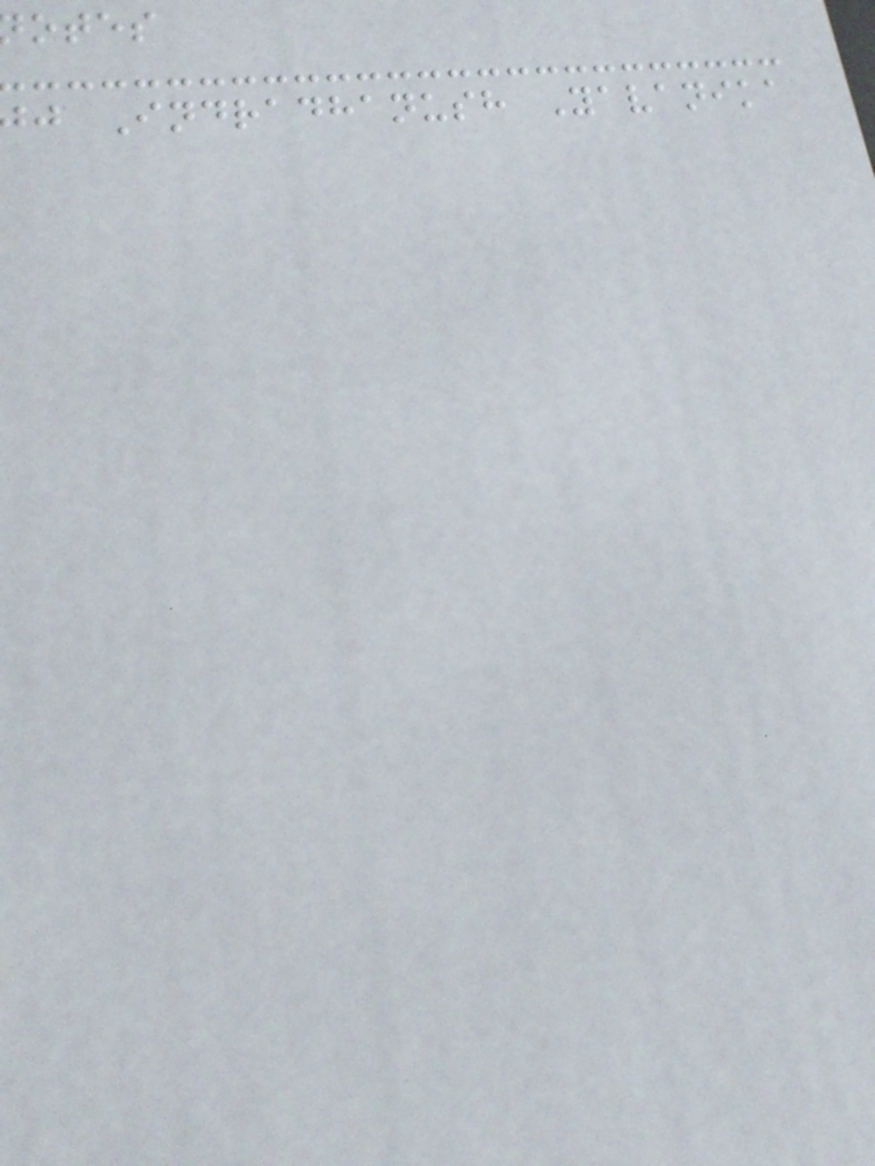otes
j Indradhanush Yavanika
